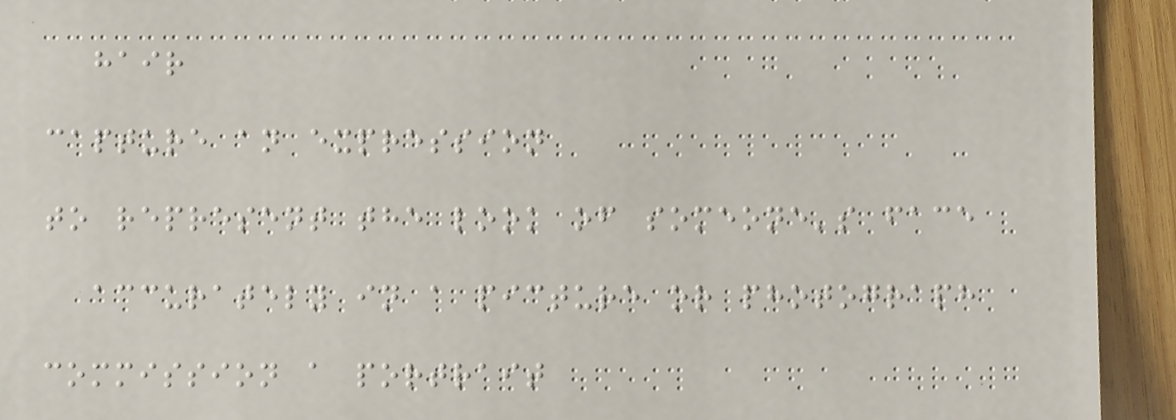hair
capture an expression
to represent the look of someone's face
accurately in a picture or photograph
commission a portrait
